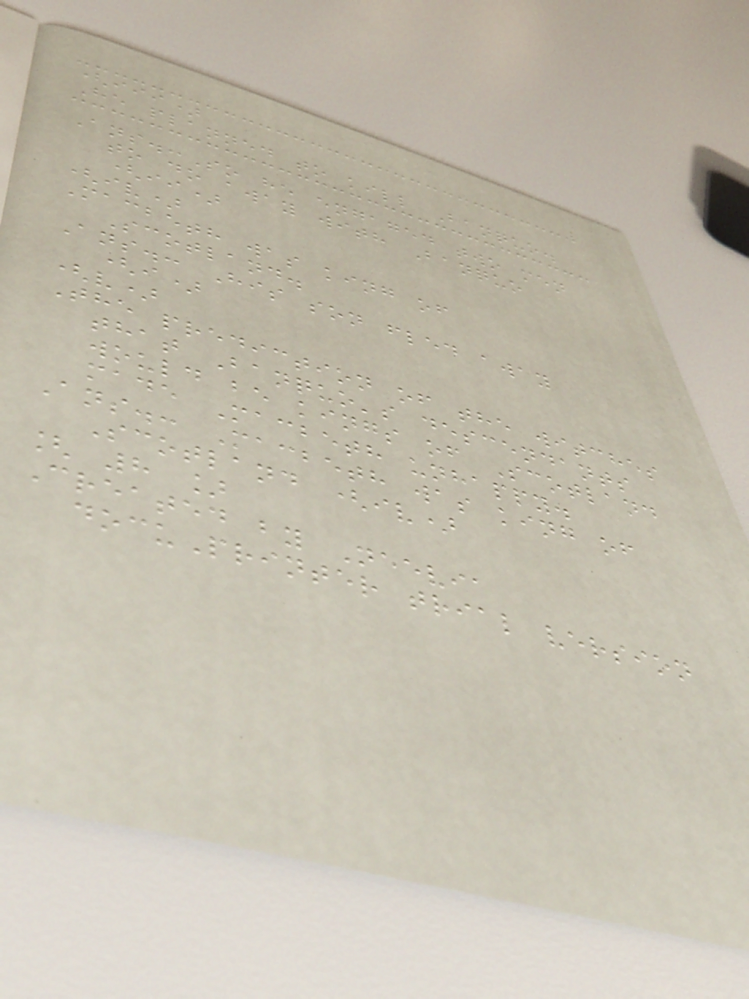(iii)
He planned to kill Banquo.
Ans.:So he engaged two men
to do away with Banquo
(ii)
(iv)
Macbeth was king of
Scotland.
Ans.: His son fled away
(i)
(v)
The prediction of the witches
that Banquo's descendants
would be kings of Scotland
made Macbeth unhappy.
Ans.: Macbeth was king of
Scotland (iv)
[ 8 ]
Created by Neevia
docuPrinter trial version
